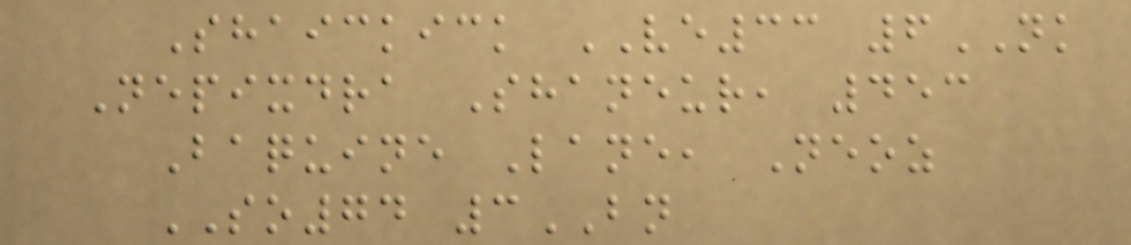Shaickick VE33 6NK
Nepixdra Shaneur, 453
Baquine Lane, Neoz
SO74 3BN
